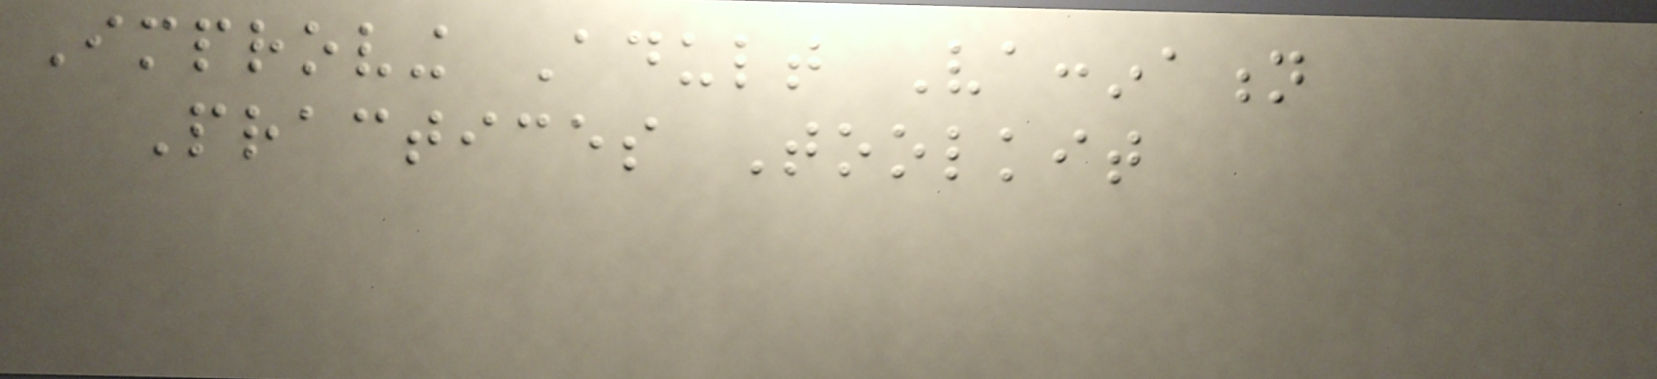Improving Adult Vaccination
Practices Toolkit
